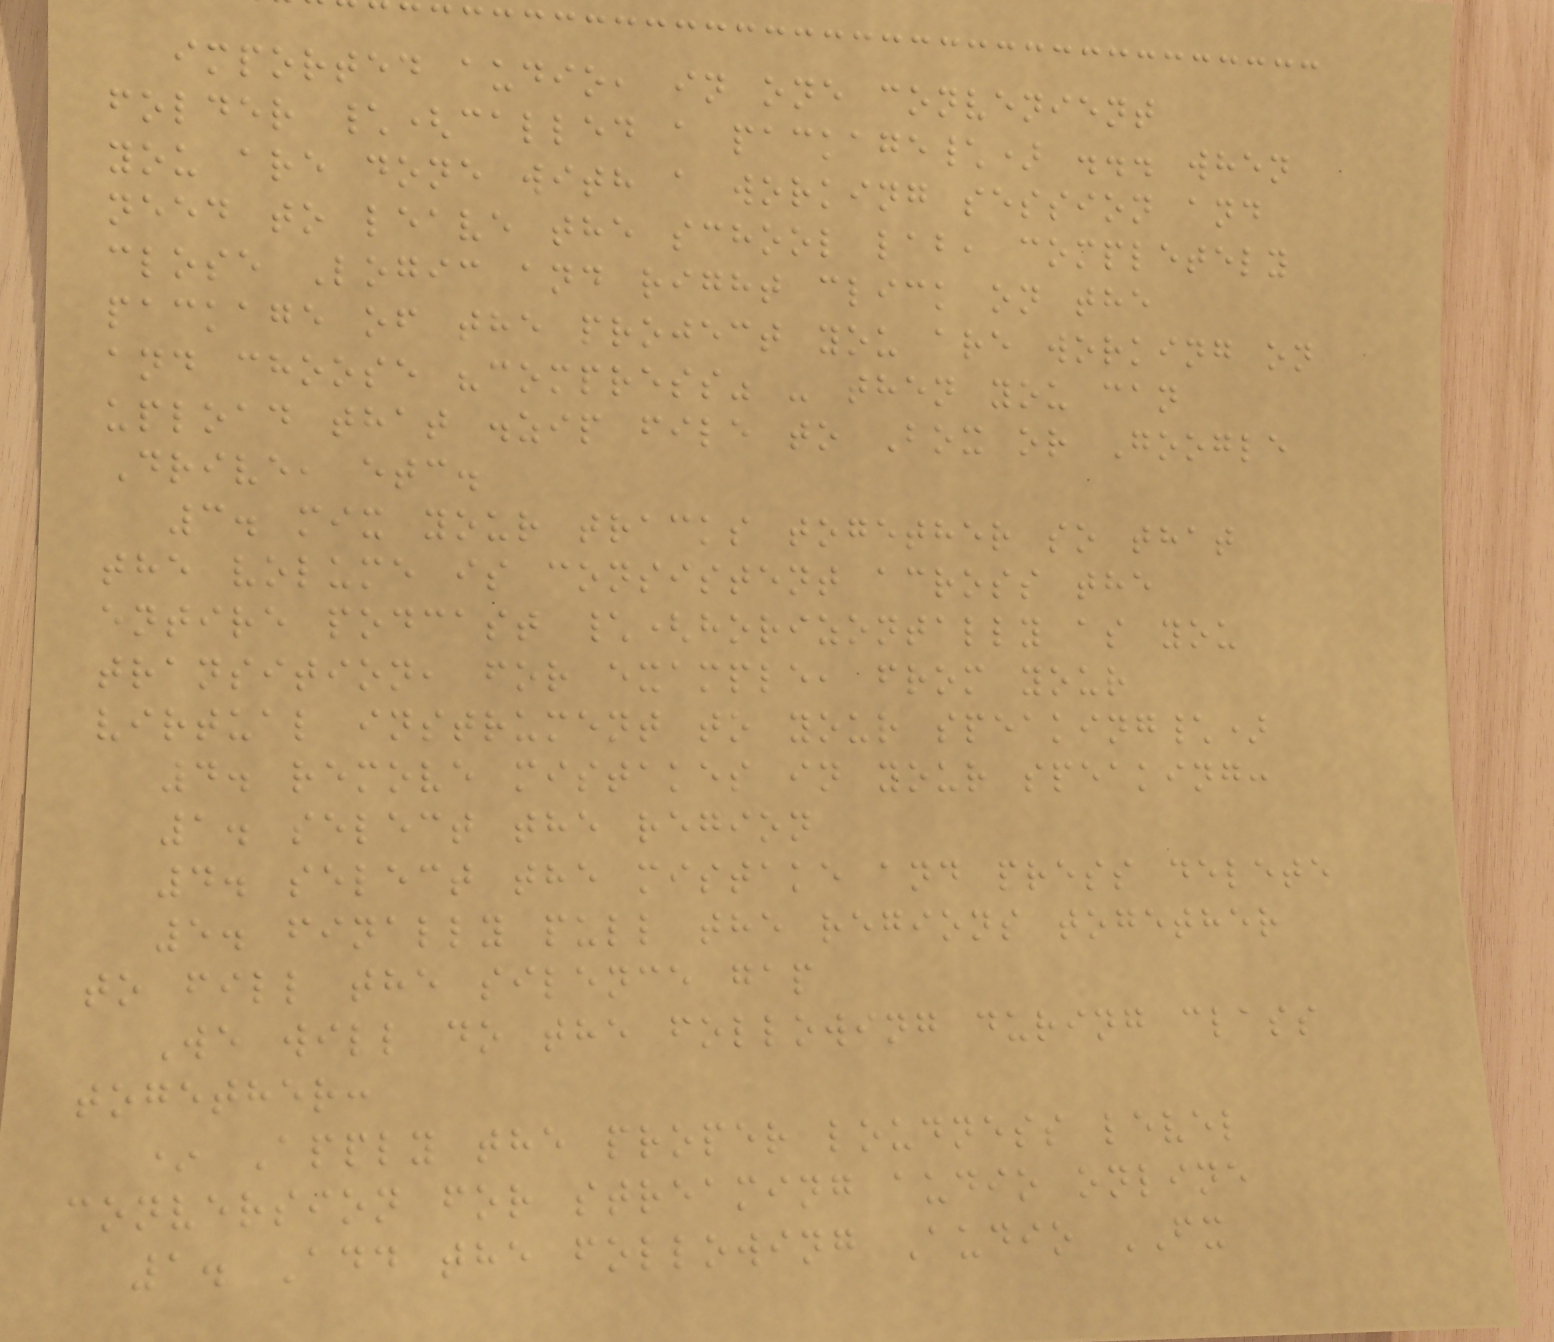imported audio, in one convenient
folder \(called a package\) ... when
you are done with a working session and
need to leave the school lab, completely
close Logic and right click on the
package of the project you are working on
and choose "compress" - then you can
upload that .zip file to Box or Google
Drive, etc.
3. mix your tracks together so that
the volume is consistent across the
entire podcast \(horizontally as you
transition, for example, from your
virtual instrument to your speaking\)
4. remove mistakes in your speaking:
1. select the region
4. select the mistake and press delete
5. finally pull the regions together
to fill the silence gap
We will do the following during class
together:
* Apply the proper loudness level
conversion for streaming audio online
1. Add the following Audio FX
